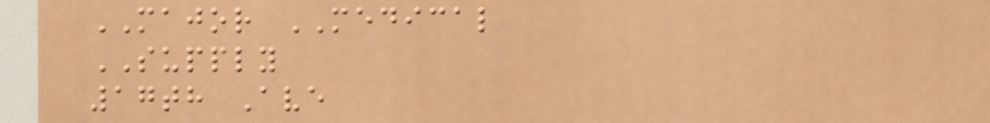MAJOR MEDICAL
SUPPLY
17th Ave
